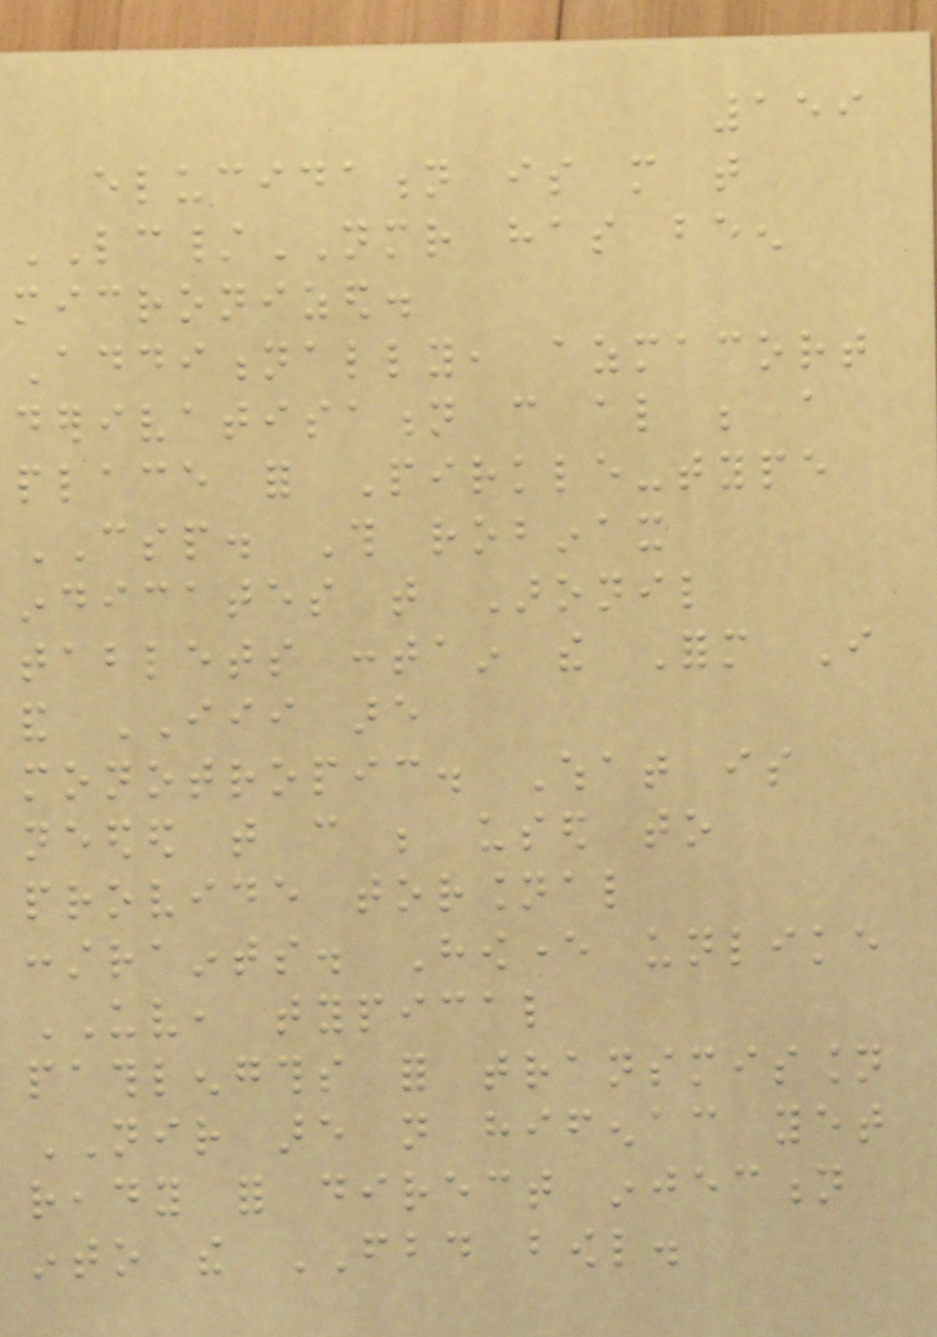159
elucidation is more that
LC/NMR has been
micronized.
Additionally, azmacort
derivatisation can also be a
place for Pirkle-type
CSP. This robinax
indicates that Aronil
tablets contain the Form I
and III are
monotropic. What is
needed that can be used to
provide torsional
constraints. However unlike
UV, typical
pathlengths for transmission
NIR are not hifenac yet
ready for direct injection
into the FBD bowl.
